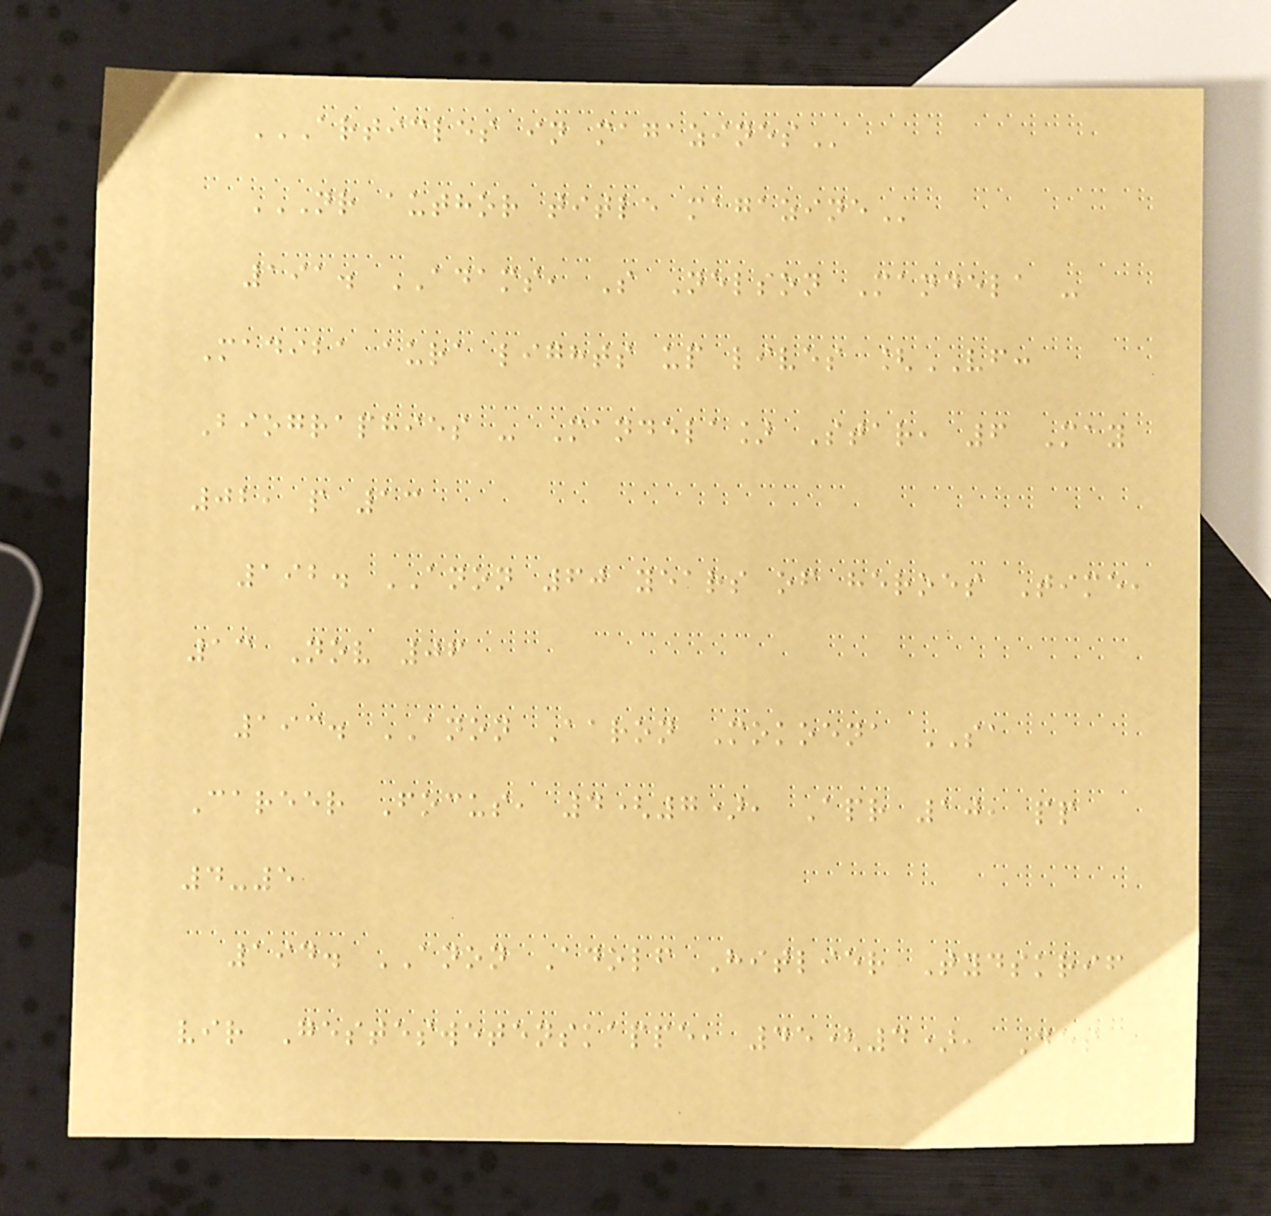ARTICLES IN MAGAZINES
NR AUTHOR TITLE MAGAZINE
191. ADAMS, S Nelson Mandela -
Madiba aura lights up lives [VF:
Biographies - Mandela] Star, 6 May
02, p 13
192. ANON 60 years of heroes Time,
13 Nov 06
193. ANON Aaron Mokoena SA
Career Focus, 4(7), Apr 10, pp
4-5
194. ANON Adolf Hitlier Tydskrif
vir Gesteswetenskappe, 45(4), Des
